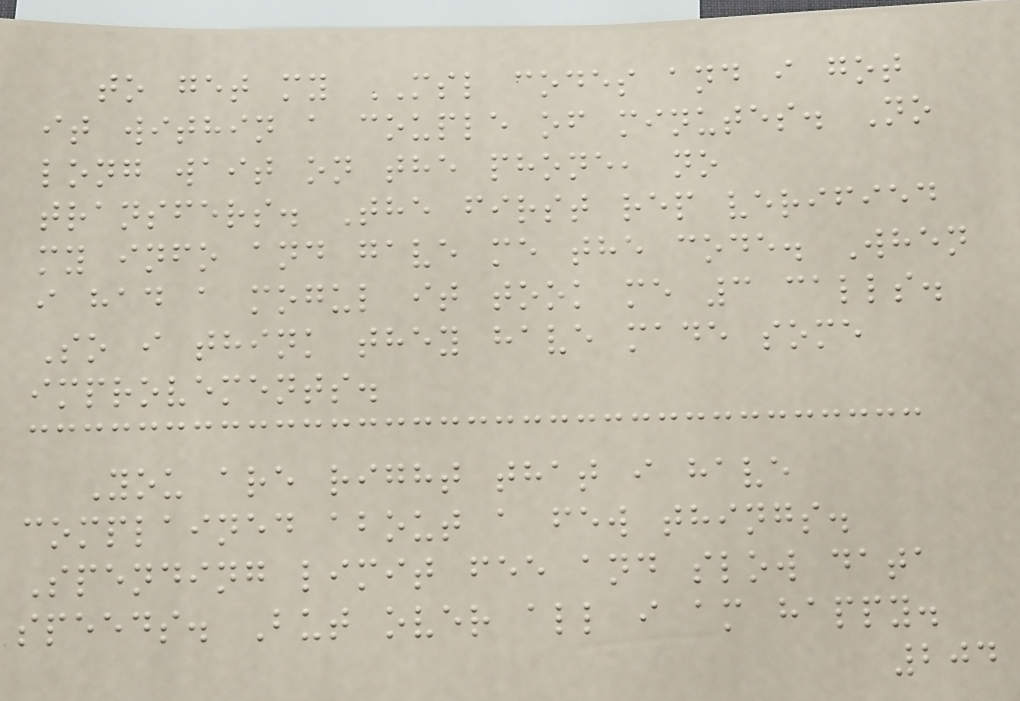to get my MSL codes and i got
it within a couple of minutes. No
long wait on the phone, no
transfers. The first rep verified
my info and gave me the code. When
i had a mogul it took me 3 calls.
So i think they have made some
improvements.
You are right that i have
complained about a few things.
Spending limit fee and slow data
speeds. But over all i am happy.
204
